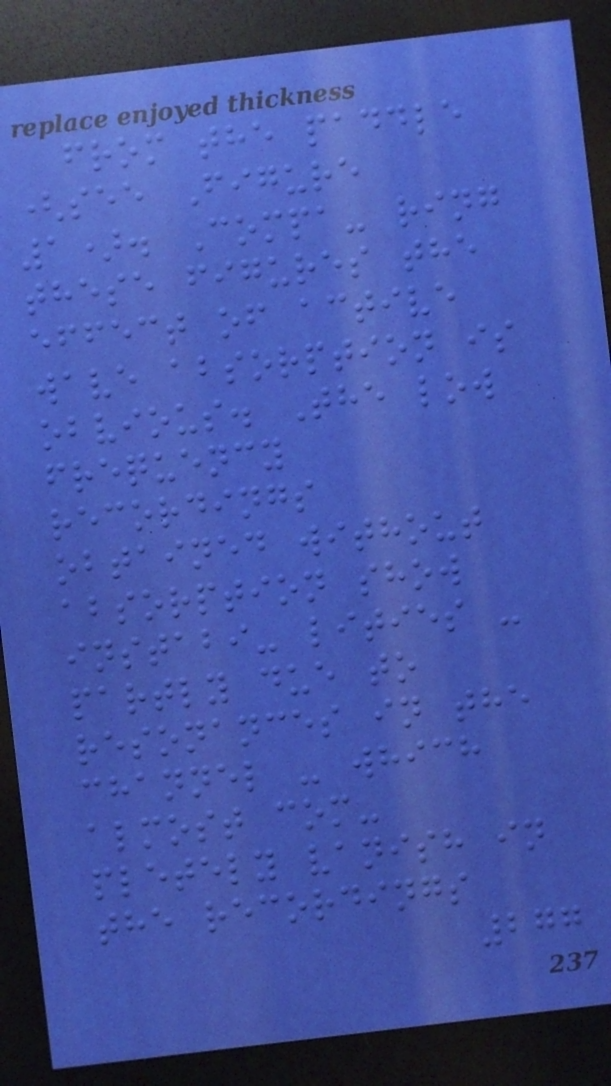from the paddle
(see Figure
1). Compa- ring
these figures the
effect of active
wave absorption is
obvious. The low
frequency
recordings
obtained without
absorption show
instabi- lities -
partly due to
resonances in the
channel - which
almost com-
pletely vanish in
the recordings
277
